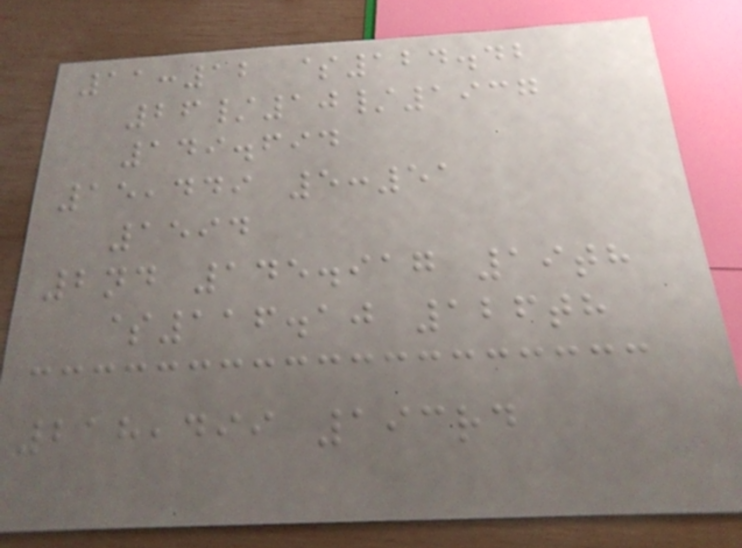11:12 $124.42
26/10/1937
149.694
15,449 5:51
1594
2nd 145.917 19th
$116.10 126th
218,499 193rd
